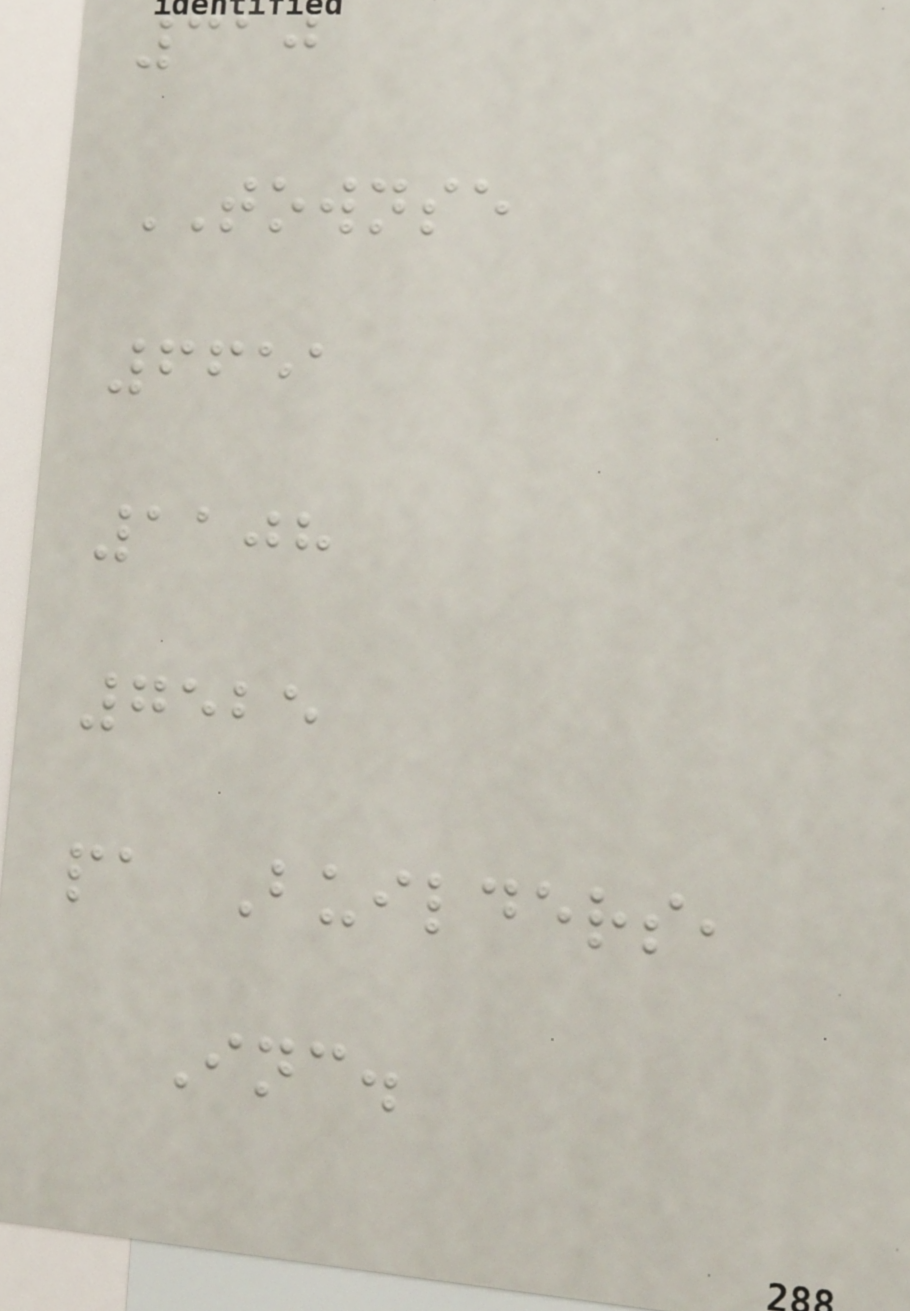310
TOWNSE
6651
1108
7525
pa Builders,
Inc.
